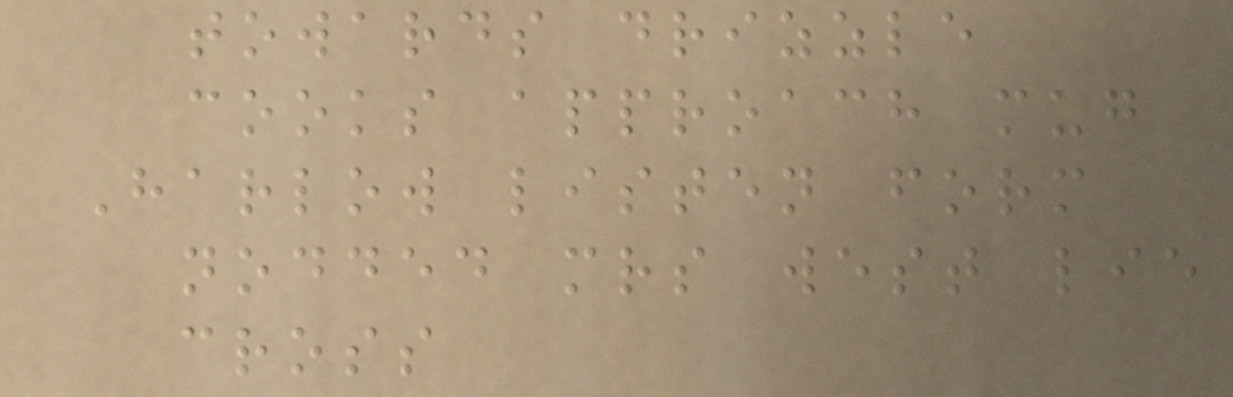towards drizzle
cooks approach mug
Harlow listen form
nodded mrs west lie
cross
